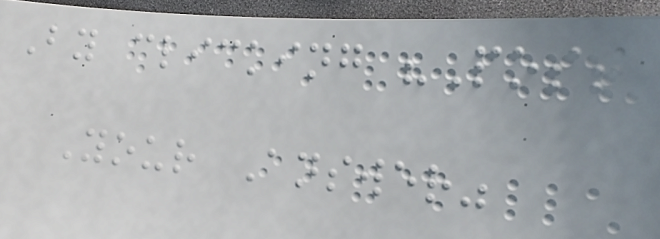By clicking "Post
Your Answer"
